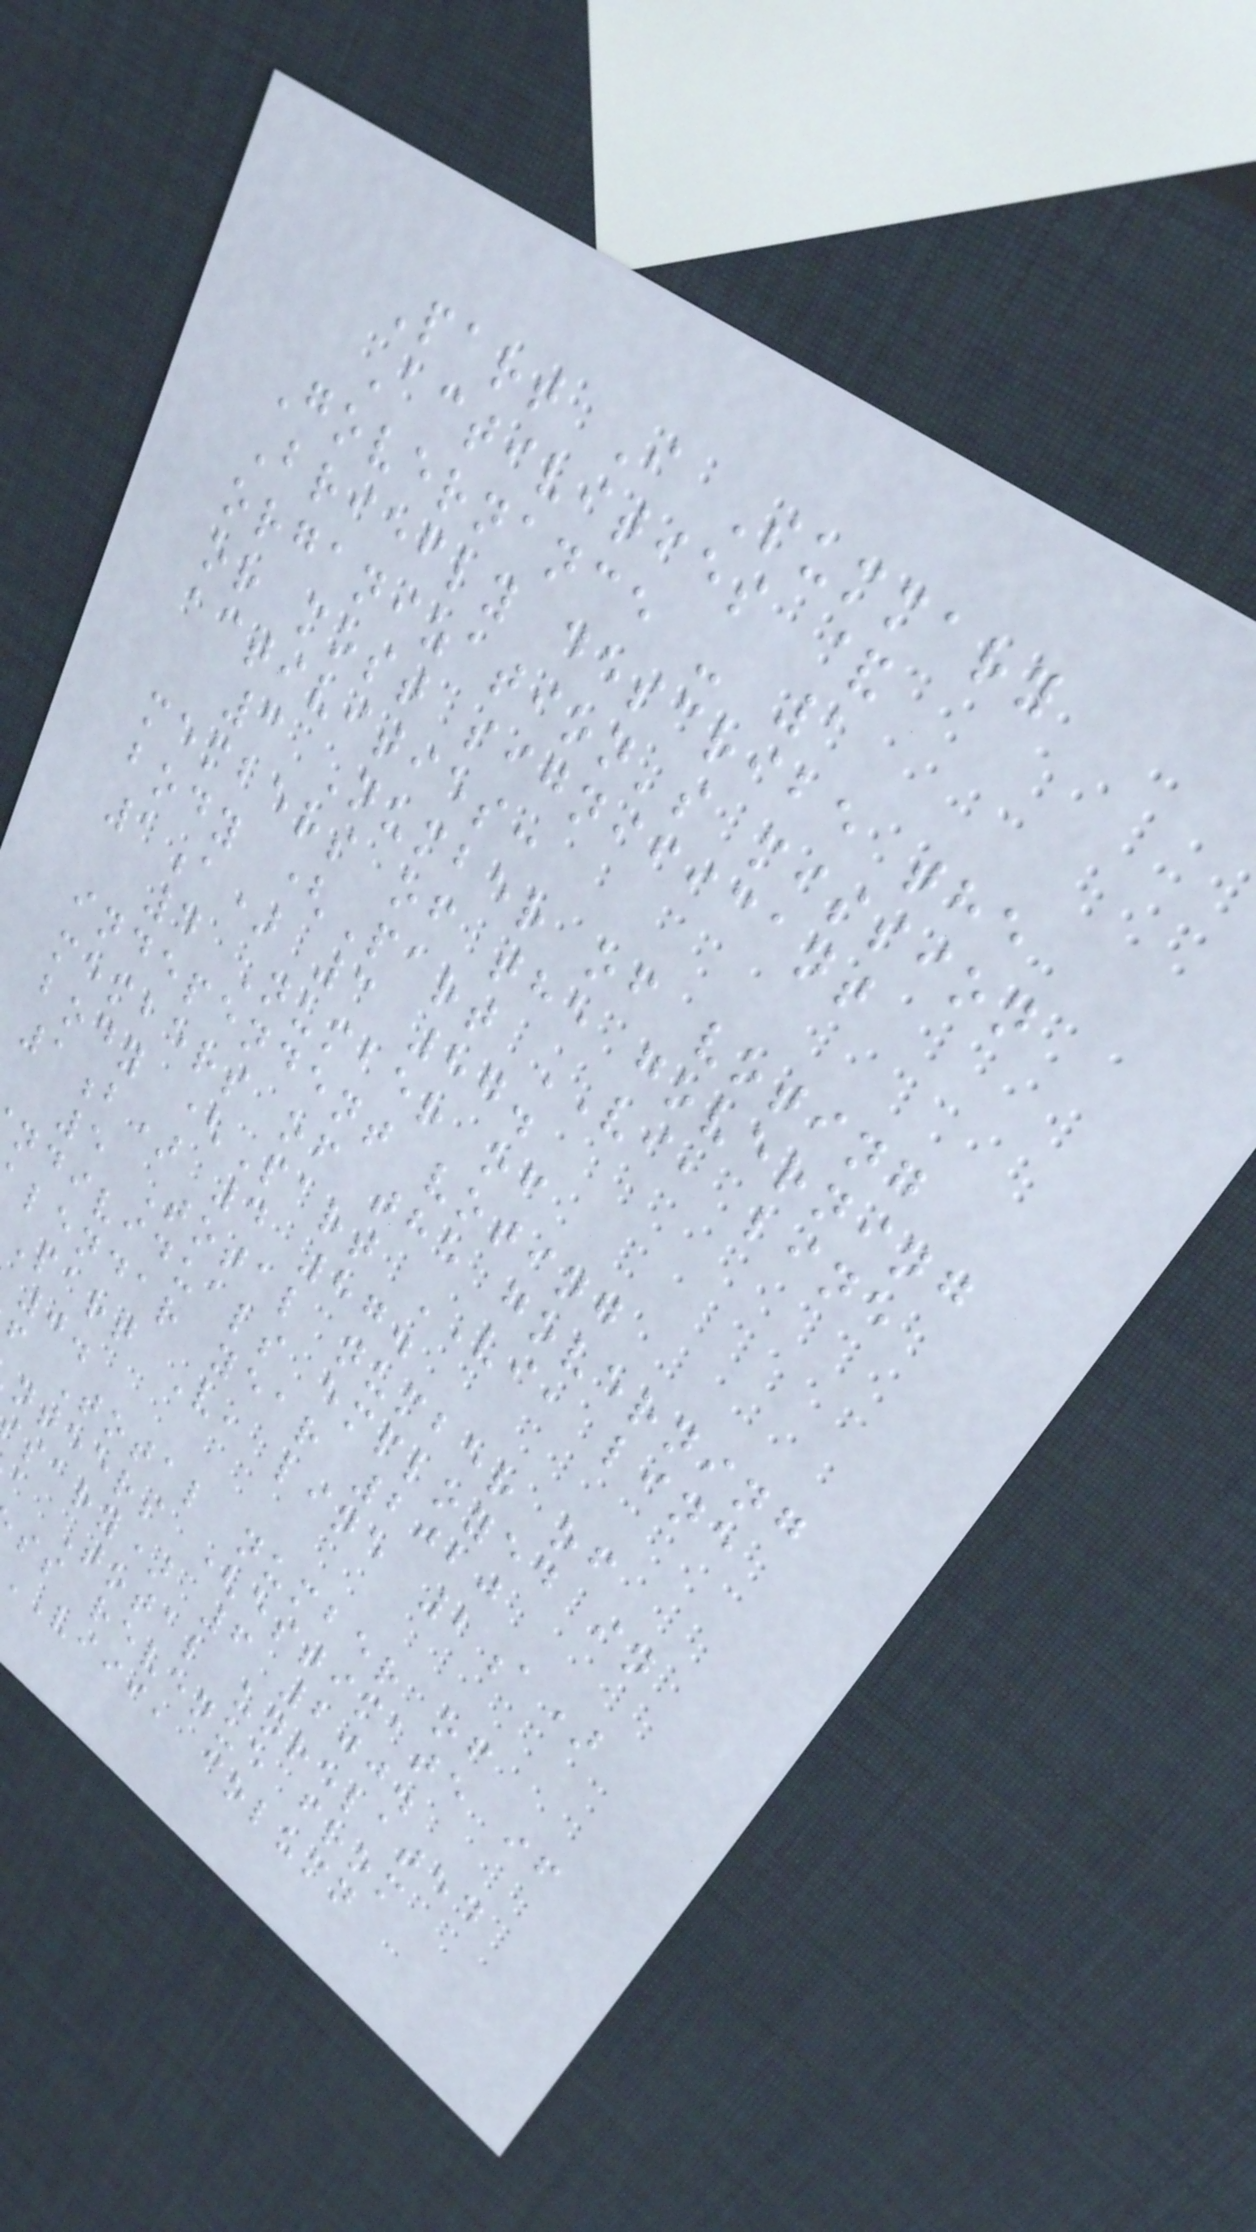Part I Summary
Activities &
Governance - 1
Briefly describe the
organization's mission
or most significant
activities:
3 Number of voting
members of the governing
body (Part VI, line
1a) 3 87.
4 Number of
independent voting
members of the governing
body (Part VI, line
1b) 4 87.
5 Total number of
ndividuals employed in
lendar year 2020
Part V, line 2a)
f Total number of
nteers (estimate if
sary) 6 200.
a Total unrelated
ss revenue from
VIII, column
